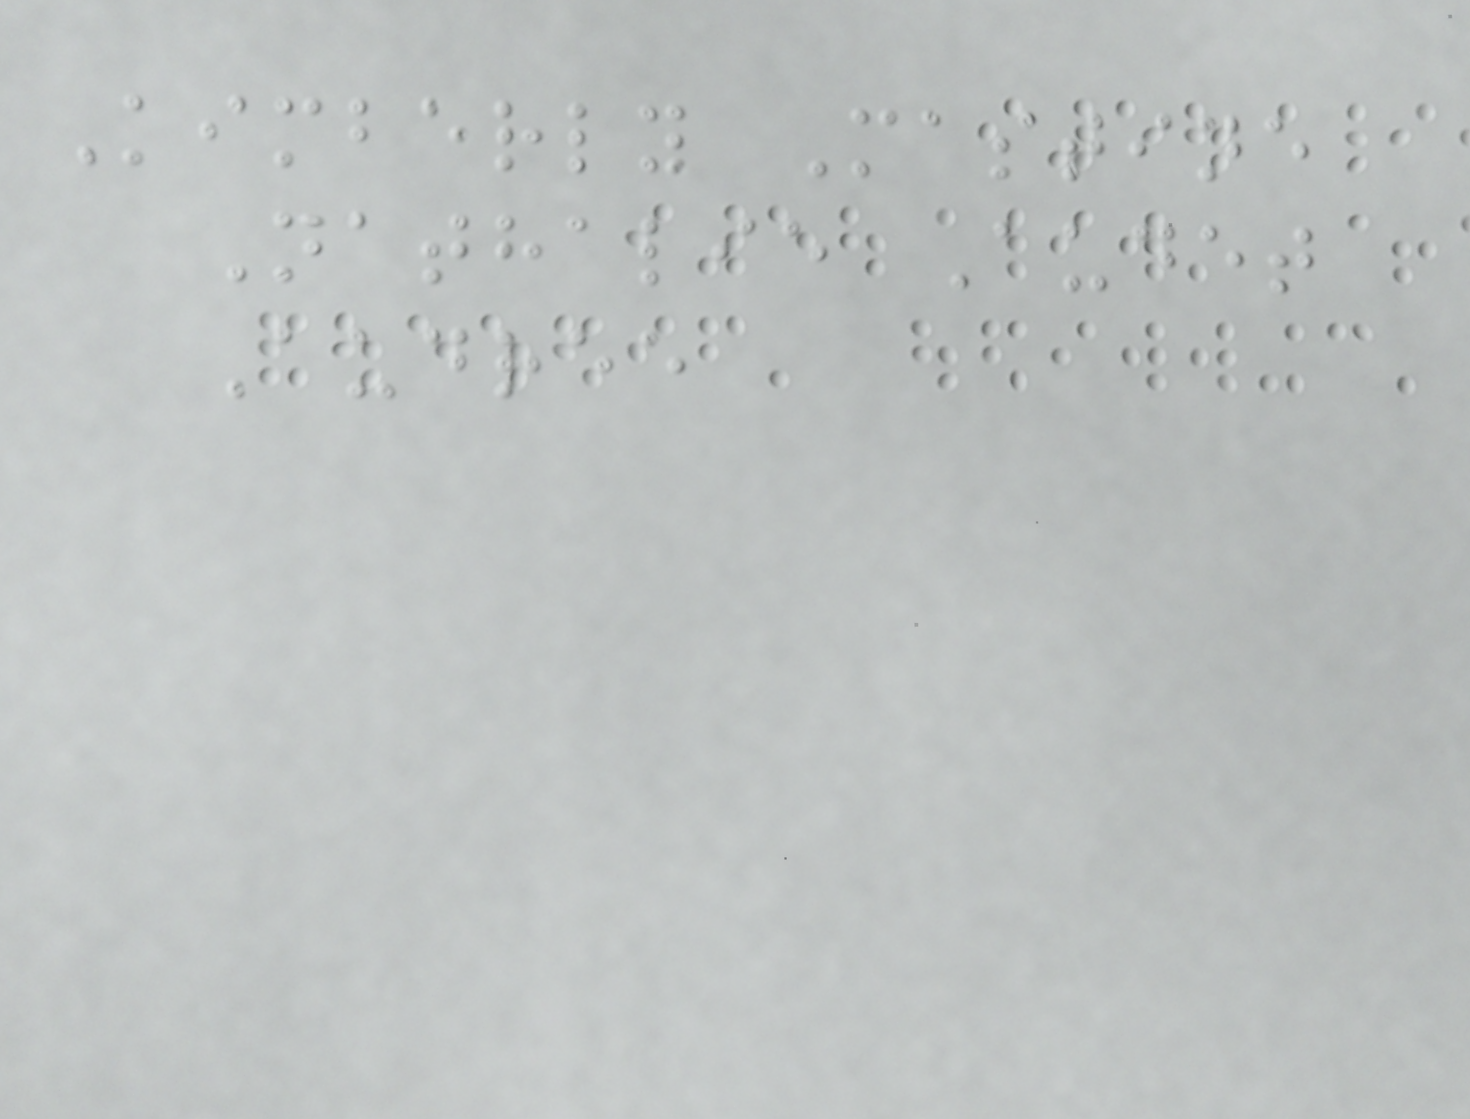Kimberly Mastine
Nathalie Audet
Audree
